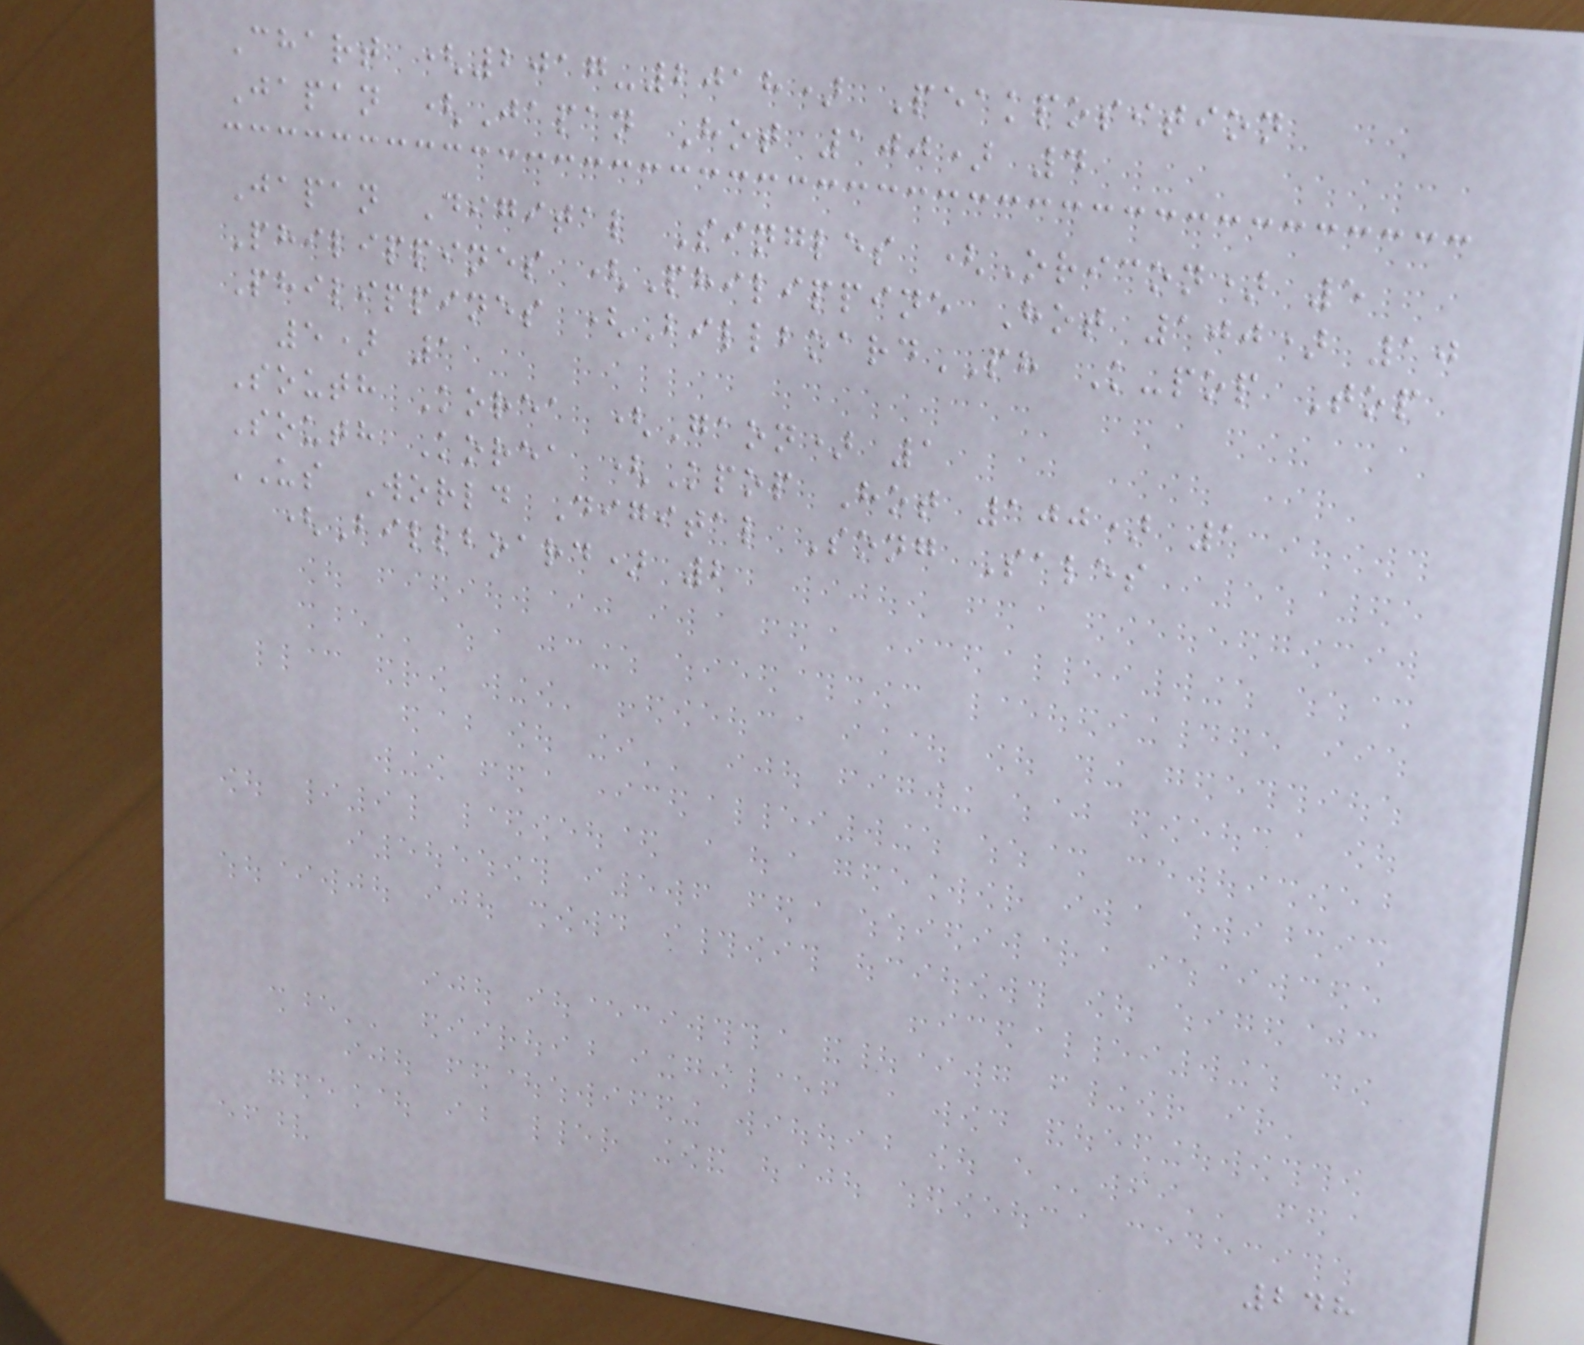Chart (2017-2018) Peakposition
Japan (Japan Hot 100) 4
Japan Digital Singles (Oricon) 5
Philippines (Philippine Hot 100) 10
Philippines (BillboardPH K-pop Top
5) 1
South Korea (Gaon) 1
South Korea (Kpop Hot 100) 1
US World Digital Song Sales
(Billboard) 2
248
